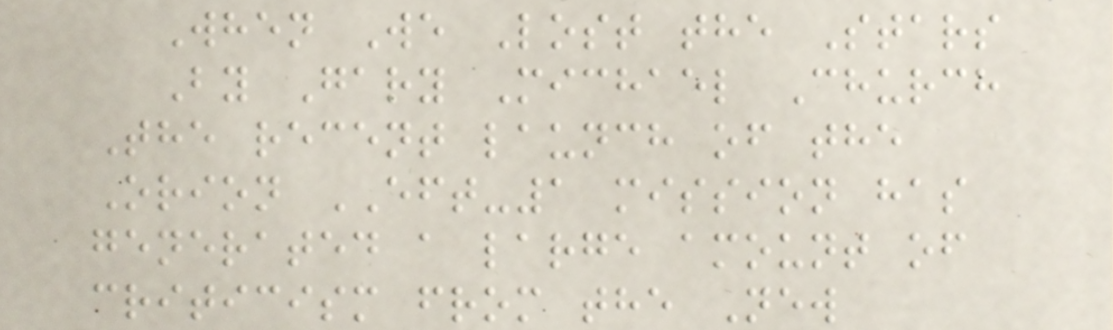When We Lost the Stars
By Gary Michael Church
The recent launch of the
Orion EFT-1 mission has
generated a large amount of
criticism from the New
